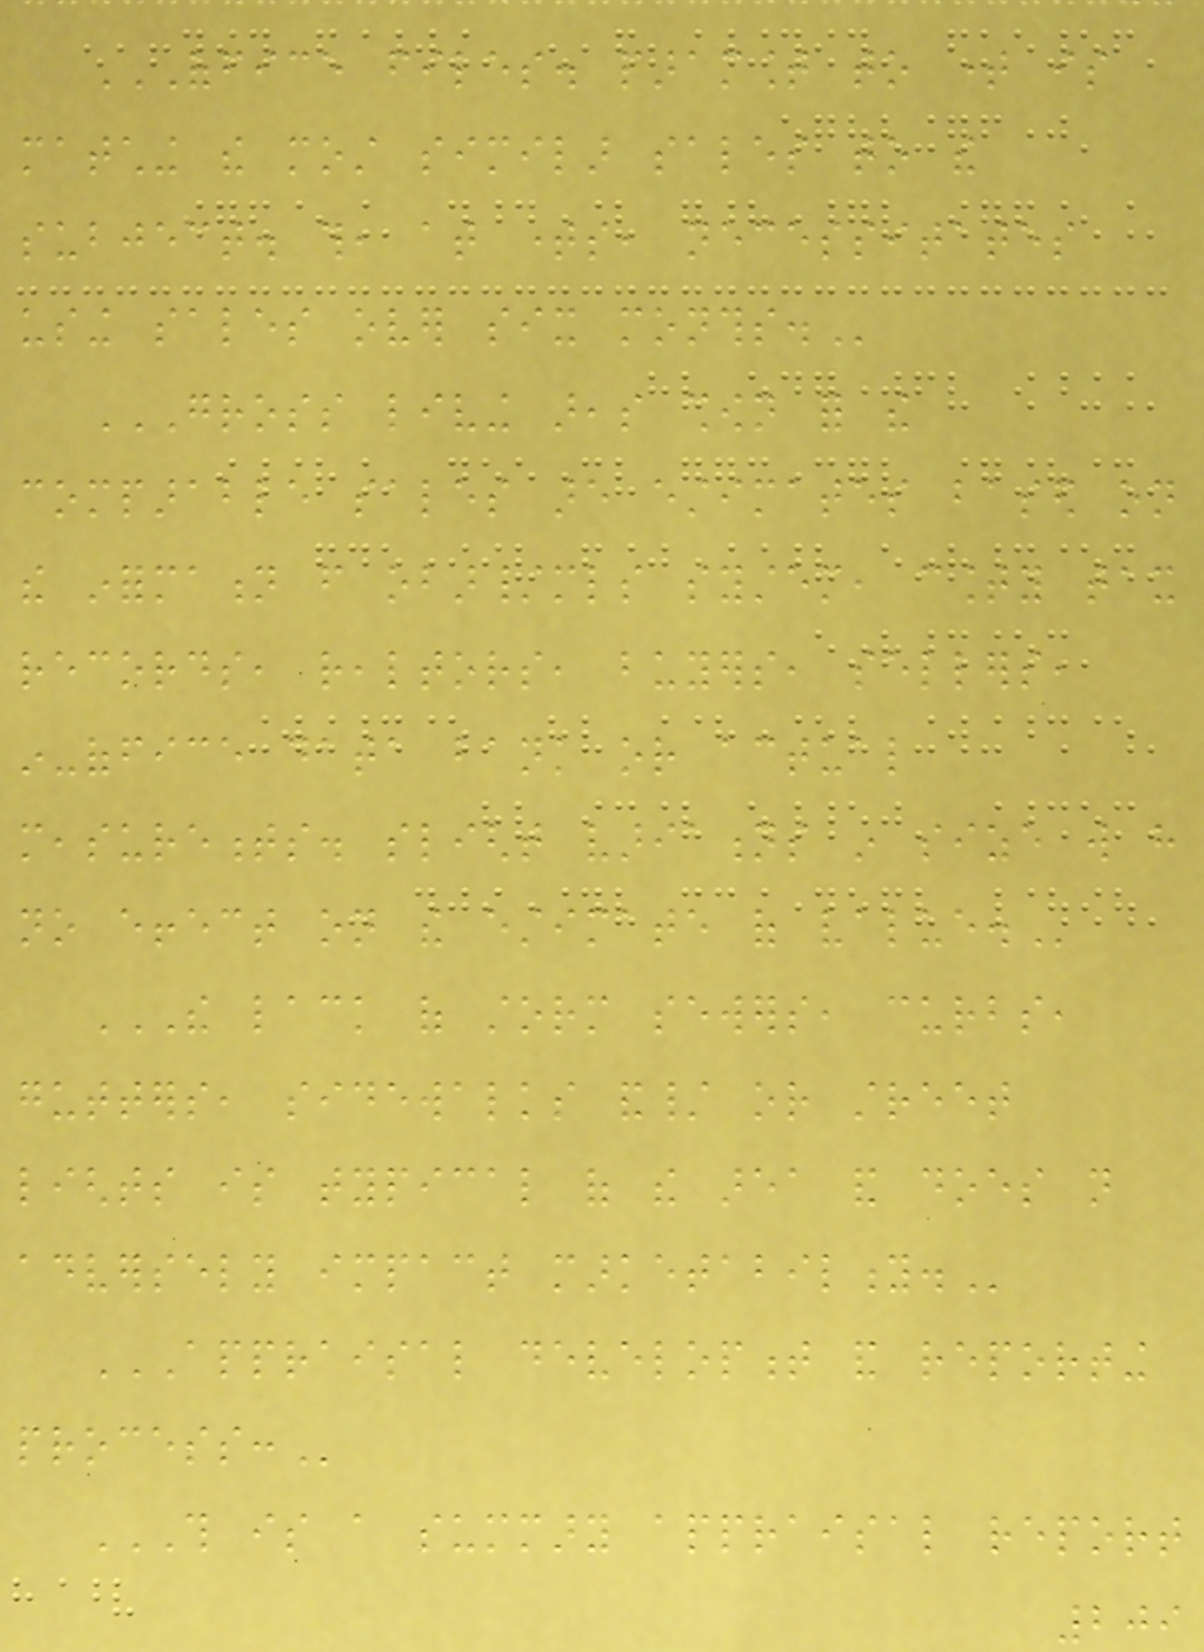OFFICE FILES. PARAMOUNT TO TIME IS
MATCHING THE MOST SIMILAR SALES TO THE
SUBJECT. THIS, AT TIMES, NECESSITATES
USING SALES OVER SIX MONTHS.
GROSS LIVING AREAS SHOWN FOR THE
COMPARABLE SALES ARE ESTIMATES BASED ON
THE INFORMATION FROM OBAR/MLS SYSTEM, COUNTY TAX
RECORDS, REALTORS, BUYERS, SELLERS,
IN-OFFICE DATA BANK OR ACTUAL
MEASUREMENTS. SLIGHT VARIATIONS IN SIZE WILL HAVE
NO EFFECT ON THE ESTIMATE OF VALUE.
THE LACK OF STORM SEWERS, CURBS,
GUTTERS, SIDEWALKS AND/ OR STREET
LIGHTS IS TYPICAL OF THE AREA AND DOES NOT
ADVERSELY IMPACT MARKETABILITY.
APPRAISAL DEVELOPMENT AND REPORTING
PROCESS:
THIS IS A SUMMARY APPRAISAL REPORT
209
